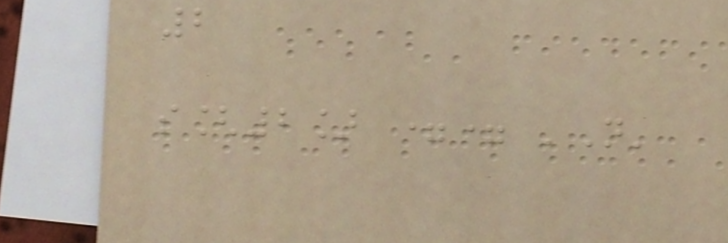2
s[2] == 'N'
